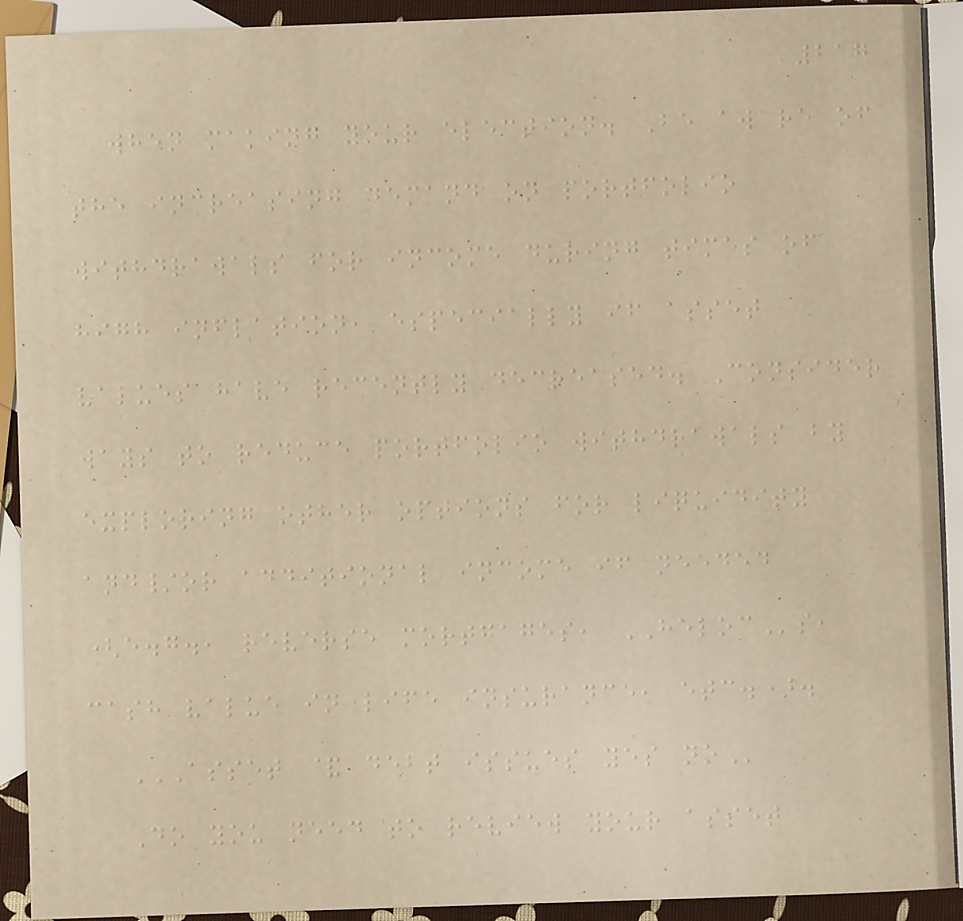217
when making your election. Be aware of
the increasing demand on portfolio
withdrawals for income during times of
high inflation, especially if asset
values have recently decreased. Consider
ways to reduce portfolio withdrawals by
exploring other options for liquidity
and/or additional income if needed
(e.g., reverse mortgages, HELOCs,
cash value in life insurance, etc.).
ASSET & DEBT ISSUES YES NO
Do you need to review your asset
